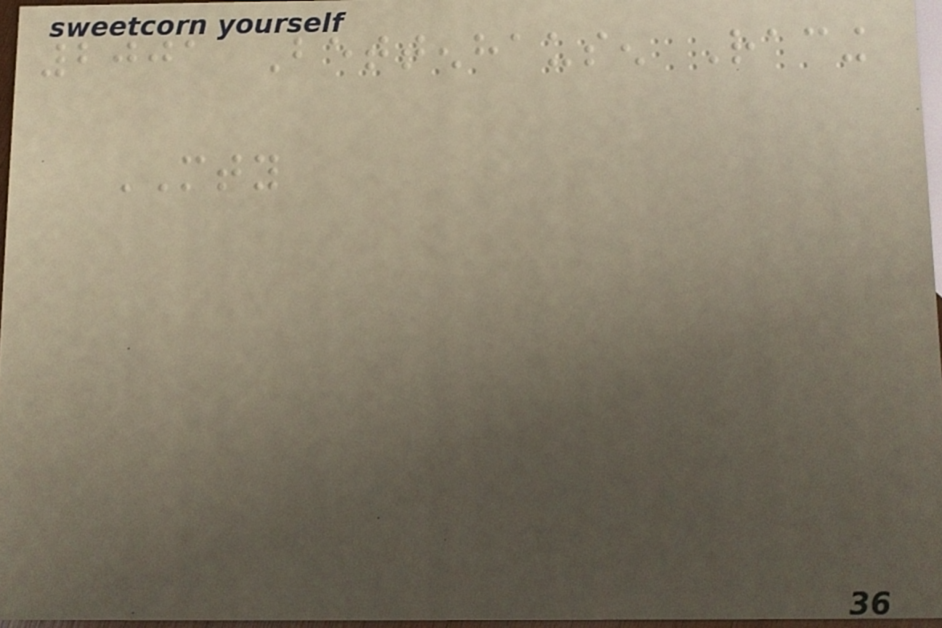2001 Bettenhausen Racing
MTY
